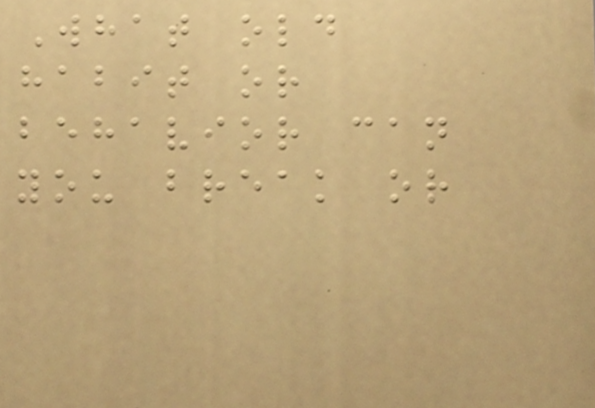What old
habit or
behavior can
you break or
